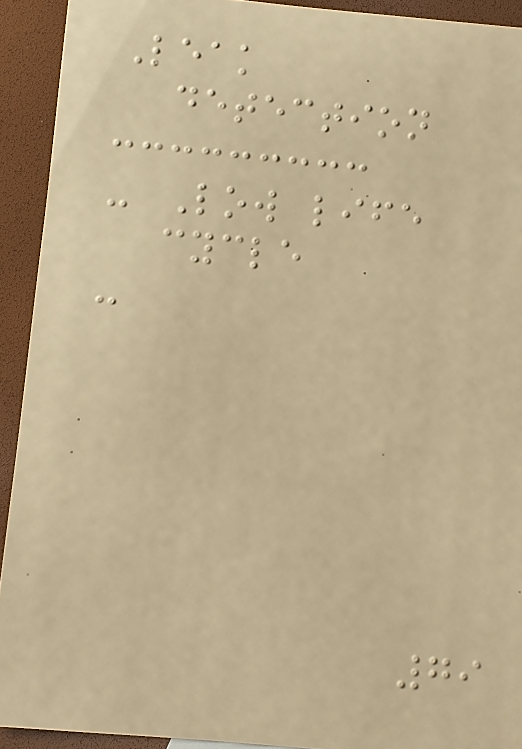Leak
detection
- Low life
cycle
-
79
